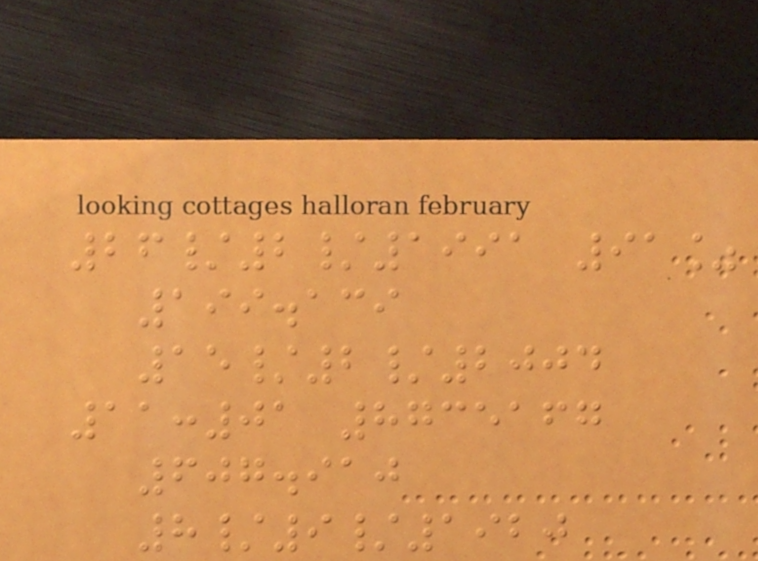26/2/1991 91%
199.139
15/2/2004
11:01 8735167
607.910
8/9/1920
